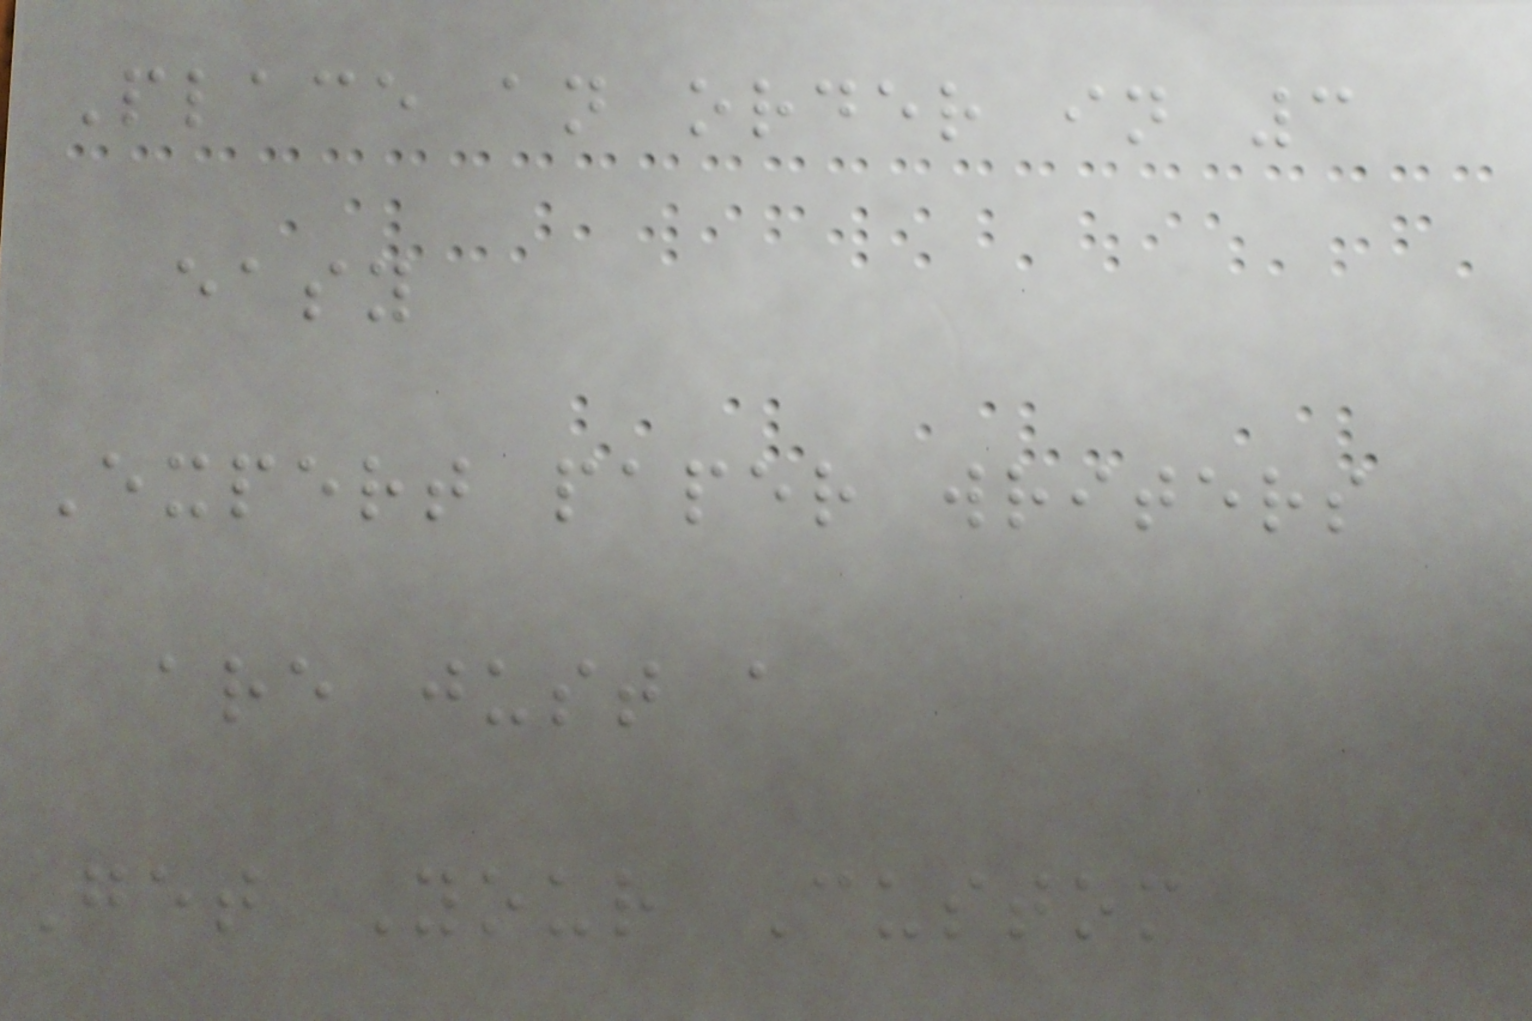Place an order in 3
easy
Expert paper writers
are just a
Get Your Custom
